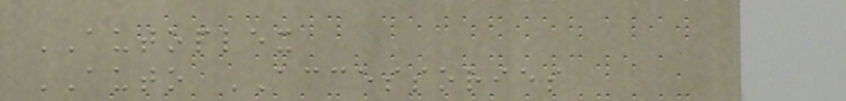AUTOPLEX
AUTO ACCESSORIES
